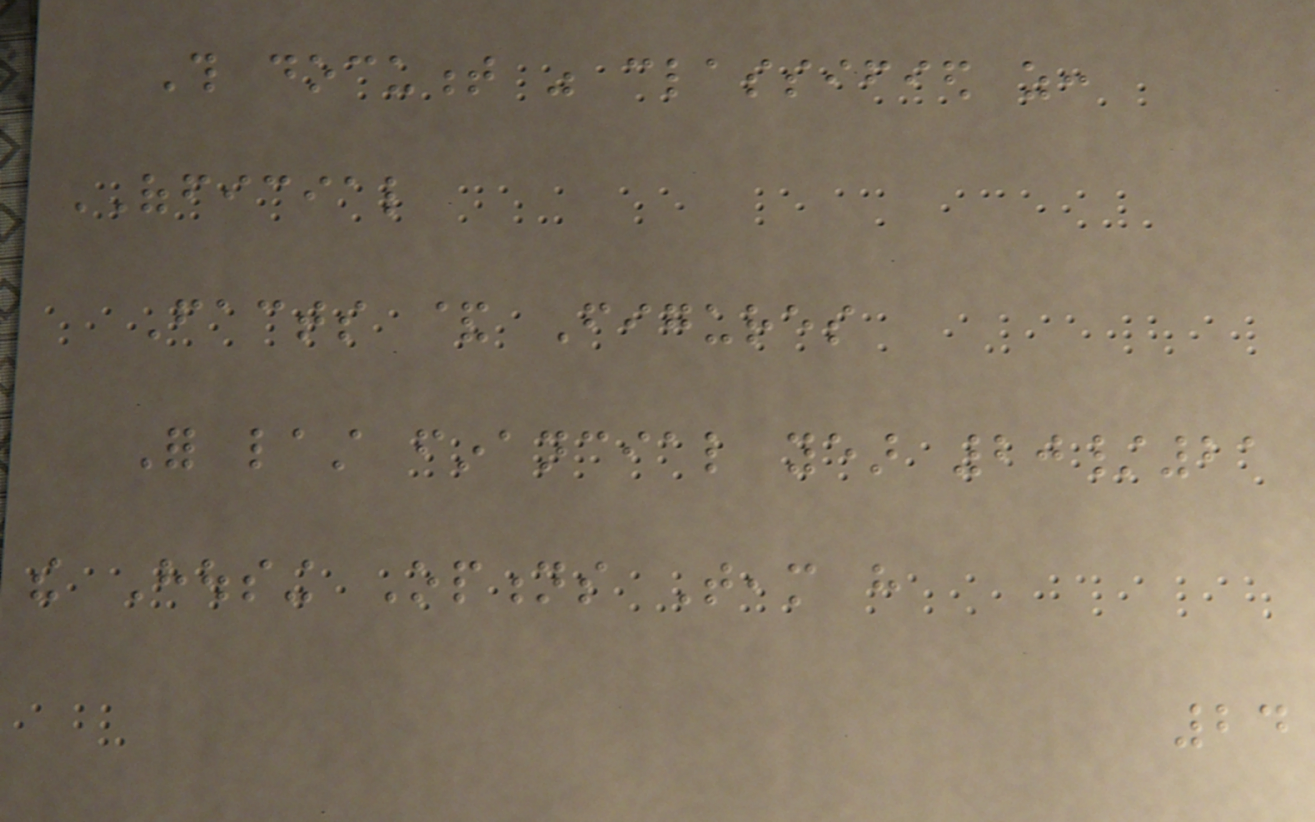This document was classified as:
OFFICIAL
Facts & Figures
For last financial year 20/21
the Housing Options Team have
24
